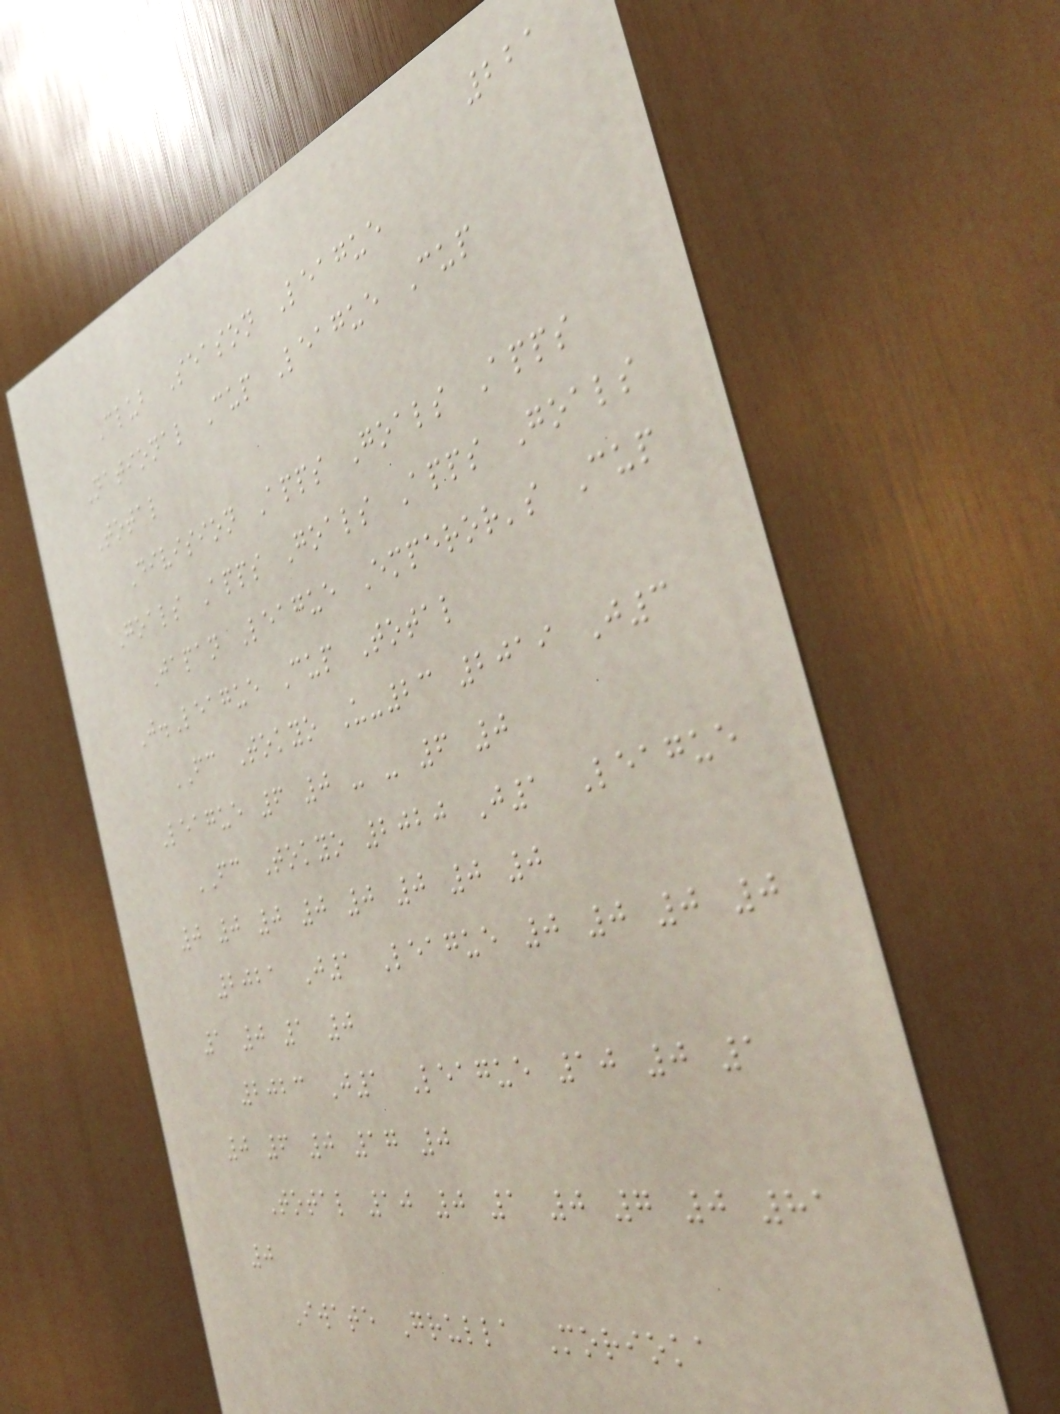221
Club Season League
National Cup League Cup
Total
Division Apps Goals Apps
Goals Apps Goals Apps Goals
Japan League Emperor's Cup
J.League Cup Total
FC Tokyo U-23 2019 J3
League 6 0 - - 6 0
FC Tokyo 2020 J1 League
0 0 0 0 0 0 0 0
2021 J1 League 0 0 0 0
1 0 1 0
2023 J1 League 10 0 1
0 6 0 17 0
Total 10 0 1 0 7 0 81
0
Iwate Grulla Morioka
